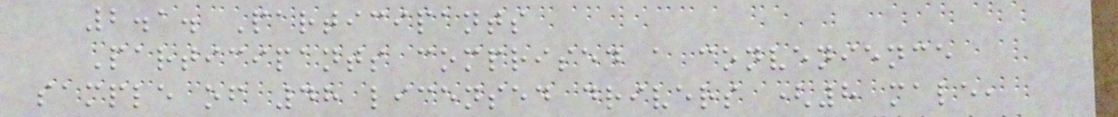2.1. Participants
Participants comprised a convenience
sample of 48 licensed drivers (8 male,
